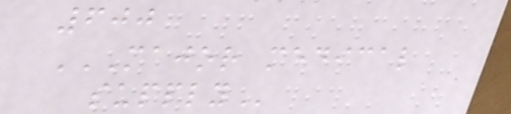600
MAJOR MEDICAL
SUPPLY
